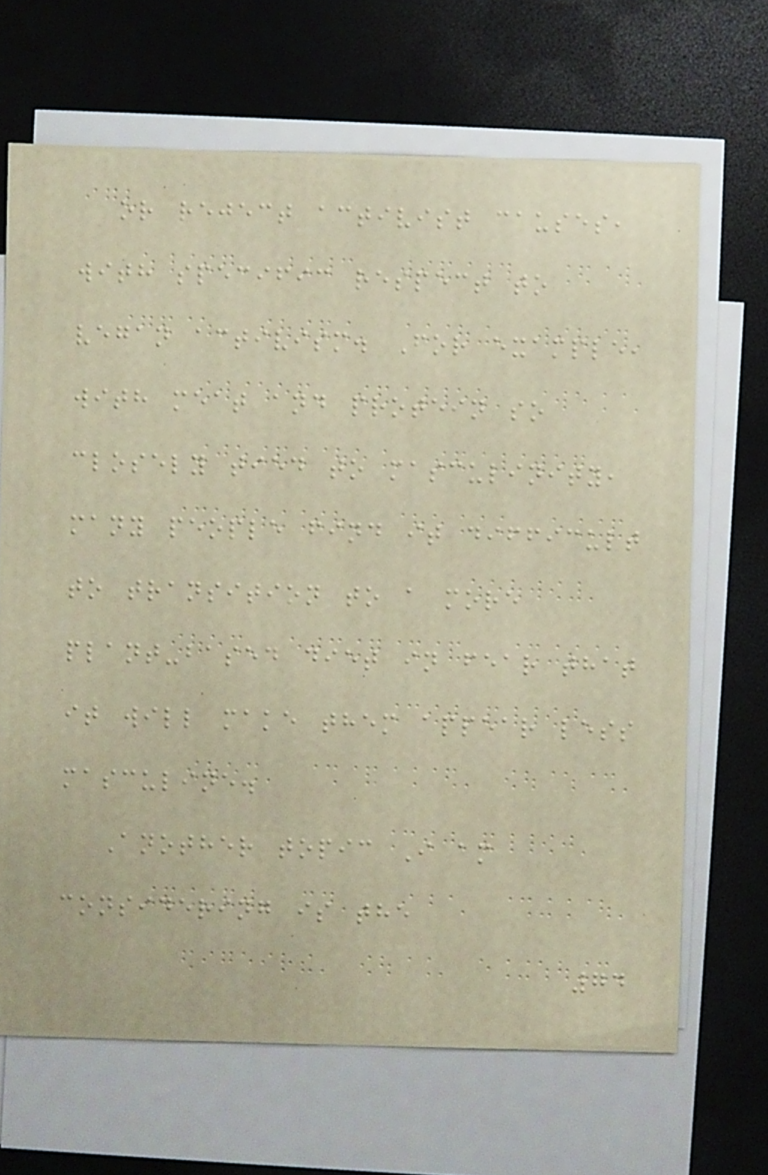or reject activist causes,
with specific respect to
vegan activism. For example,
with meat and protein so
closely tied to masculinity,
many people find it difficult
to transition to a more
plant-based diet in fear that
it will make them appear less
masculine.
Another topic I am
considering is the
74
